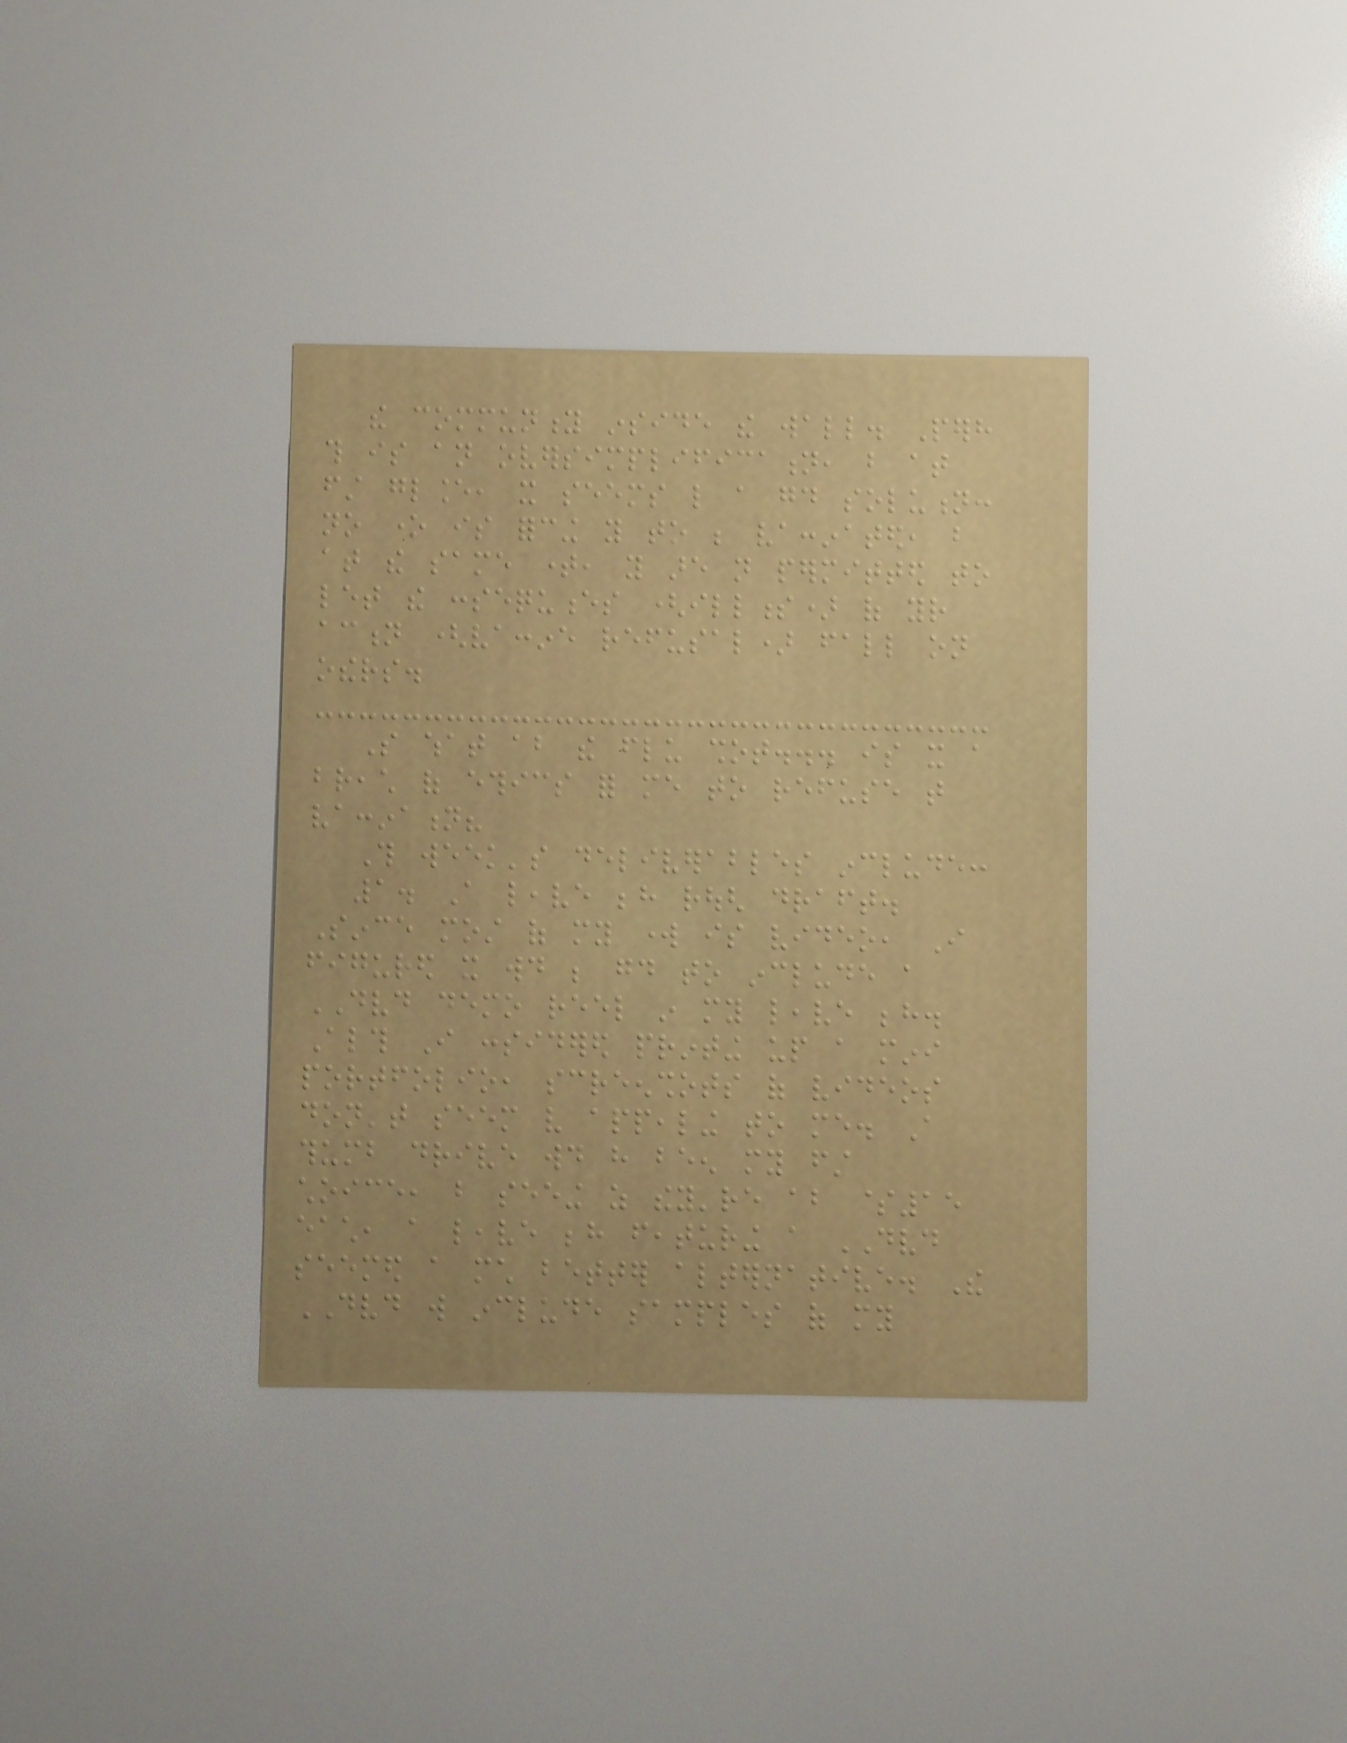the community inside the wall. Perhaps
this is an oversimplification, but at
first glance, it seems like a good solution:
no one is forcing you to be vaccinated, but
at the same time, you are not permitted to
let the consequences (illness) of your
action (vaccine refusal) fall on
others.
So what about the flu shot... is it a
breach of ethics for me to refuse that
vaccination?
This week's deliverables include:
1. A leave behind rough draft.
Since most of my work is video, I
figured it would be good to include a
DVD demo reel in my leave behind.
Although I considered printing up a mini
portfolio, screenshots of videos
don't seem very appealing to me. A
thumb drive would have been my first
choice, but seeing as they're about $15
each, a leave behind featuring a DVD
seemed a much better alternative. The
DVD will include samples of my
